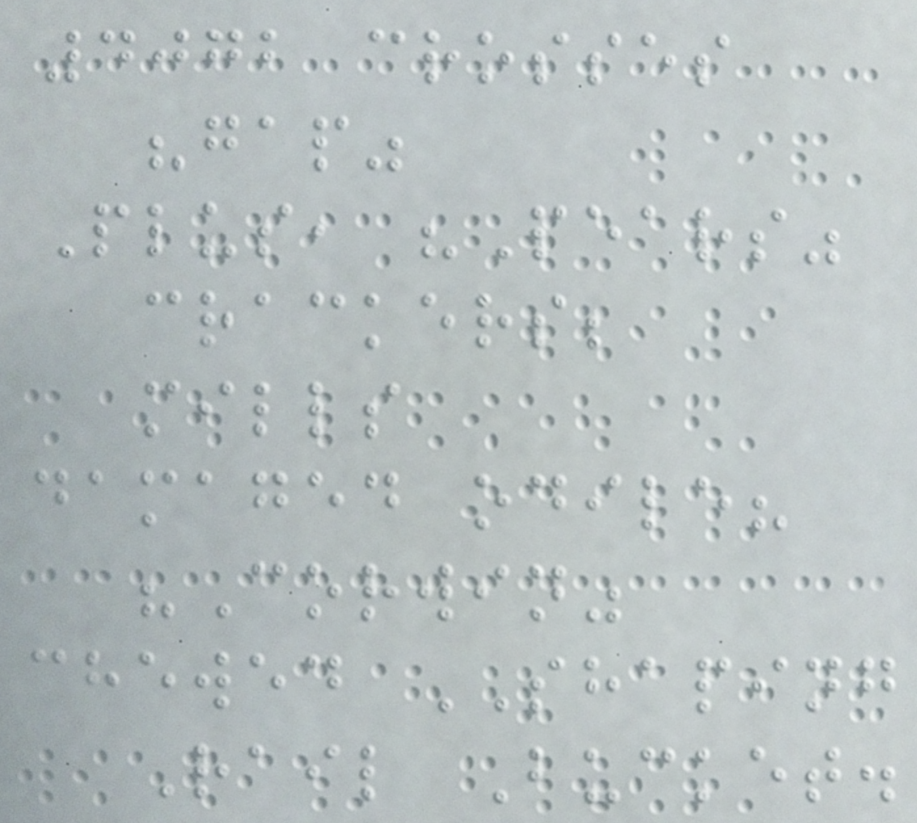4072 crosses
"gap"
Plus, "Pears"
crackers;
mills
damaged odile?
"Corwin"
chewed SHAPING
Rail Bucket.
